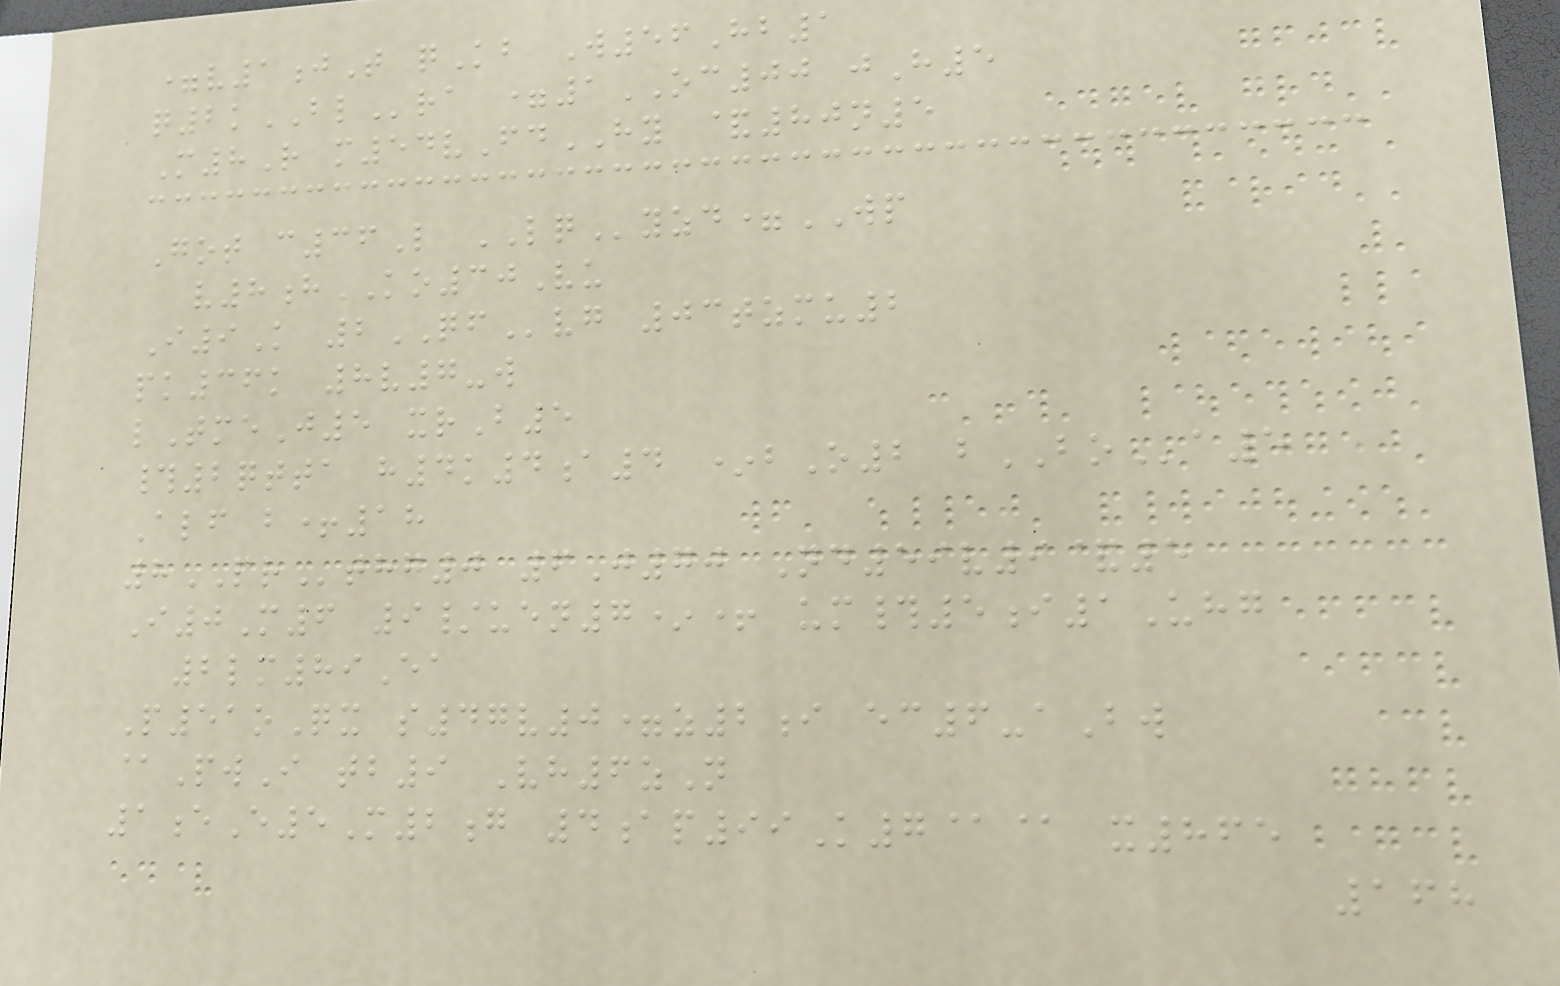=v1jT qKb W56Hb1
q2kBLra =1OC00 jH5
M8R m54vFdHY &80n5
Got c36L LQyzd=WP
v8hKO30Vu
I9K 2QFvg 03tzmu2
pk36k 8v7-w
lTmeJ5 xrB5
#2qtta h4k4a4 *bO2 bBOa5
Alf b+18
8PRthg0 6J70 Nd59v9&5
I0M6 9/uen7*+ um#5i1Uhg
2lm89Ea
P51oQx s47v0=z2i ec6-aBw
@PwI tb9 Vh6zN
1eE5M2g 4ap99K7@@ x865
168
